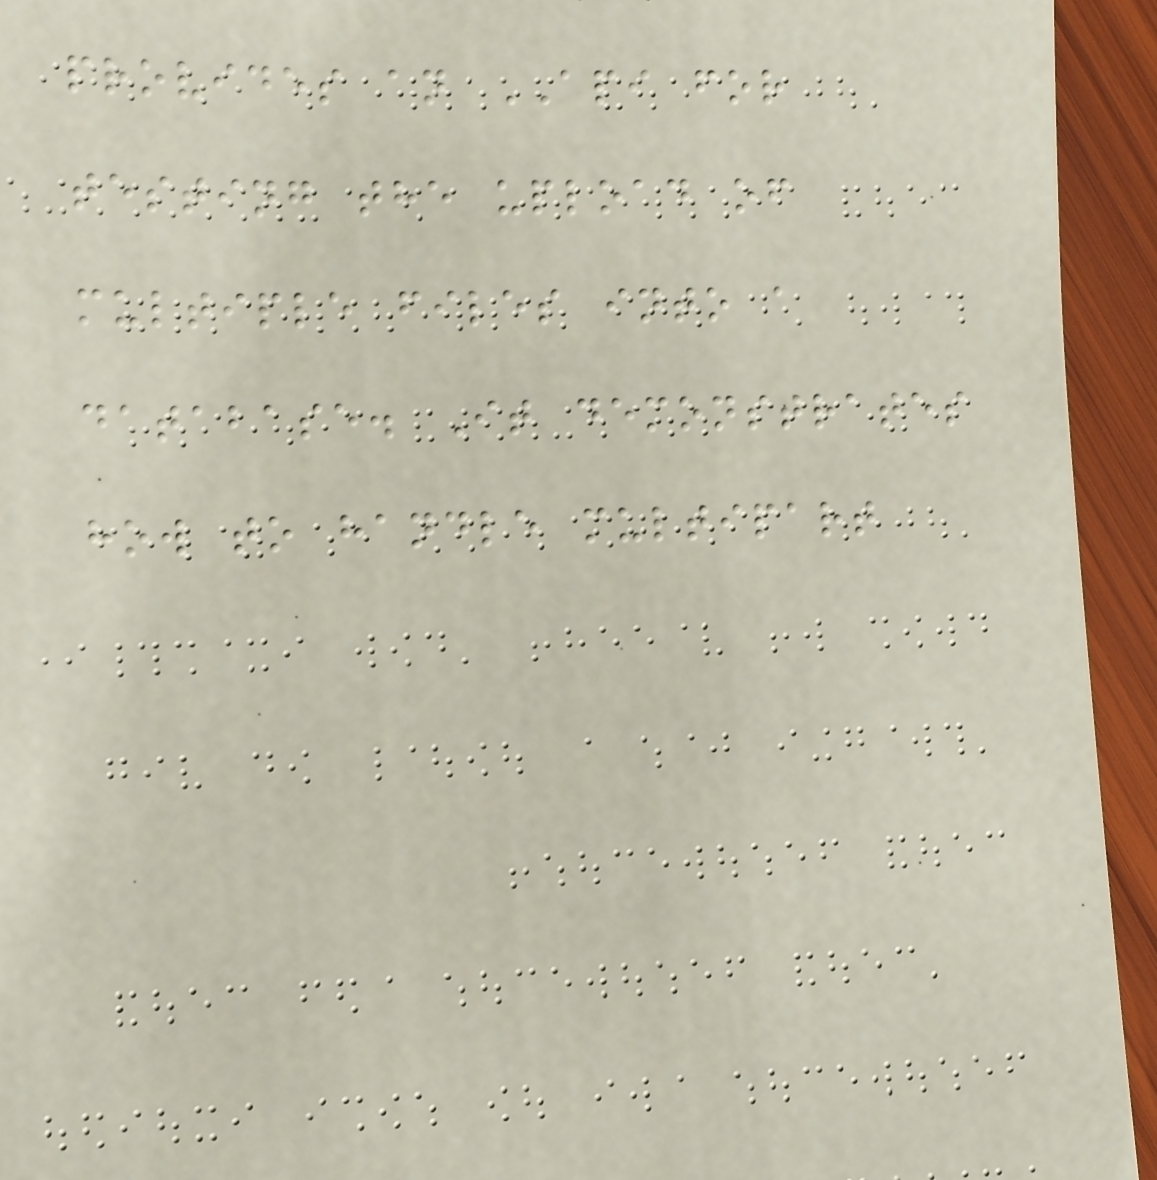provides an API for
testing the upload of
multiple files into a
database. It demonstrates
how to handle multipart
